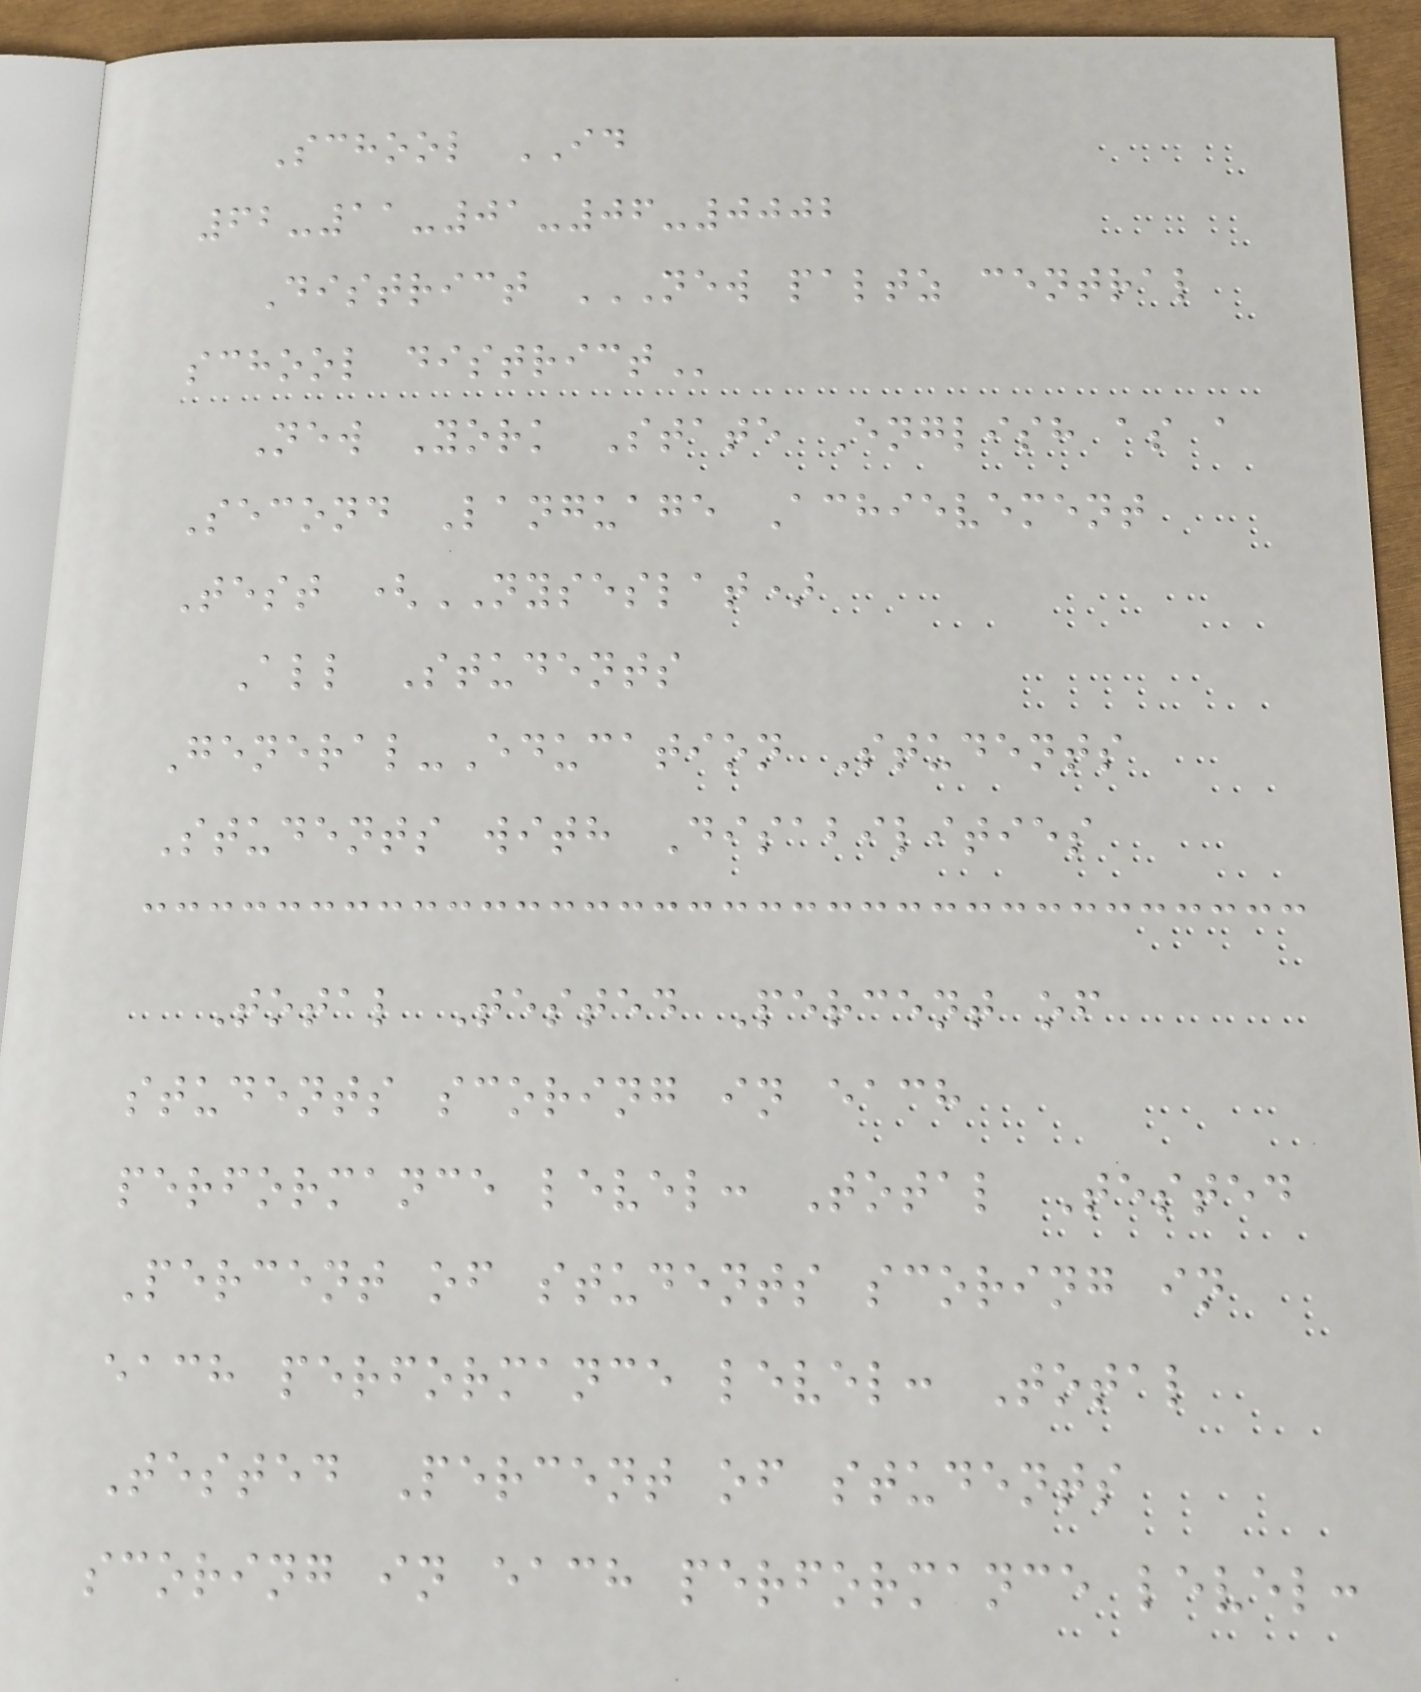School ID
62-11-01-06-0002
District NEW PALTZ CENTRAL
SCHOOL DISTRICT
New York State English as a
Second Language Achievement
Test (NYSESLAT)
All Students
General-Education Students
Students with Disabilities
Total Tested Percent of
students scoring in each
performance level: Total Tested
Percent of students scoring in
each performance level: Total
Tested Percent of students
scoring in each performance level:
